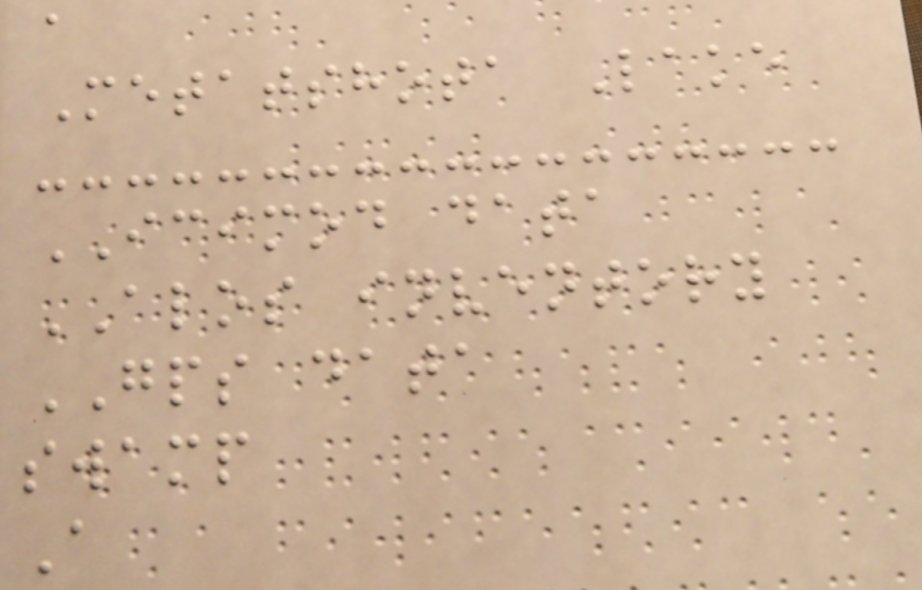a
Metatshota Lake
ICIMOD data
ALOS inventory
GPS data
swamp
A
